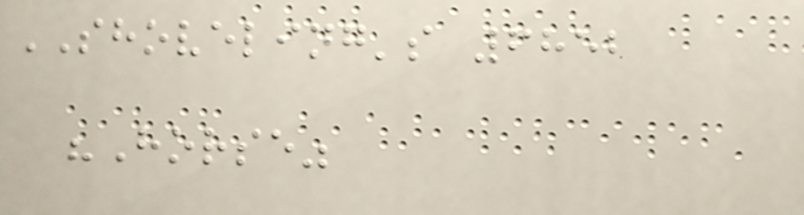SHOVELING's 6852
"Horse"
